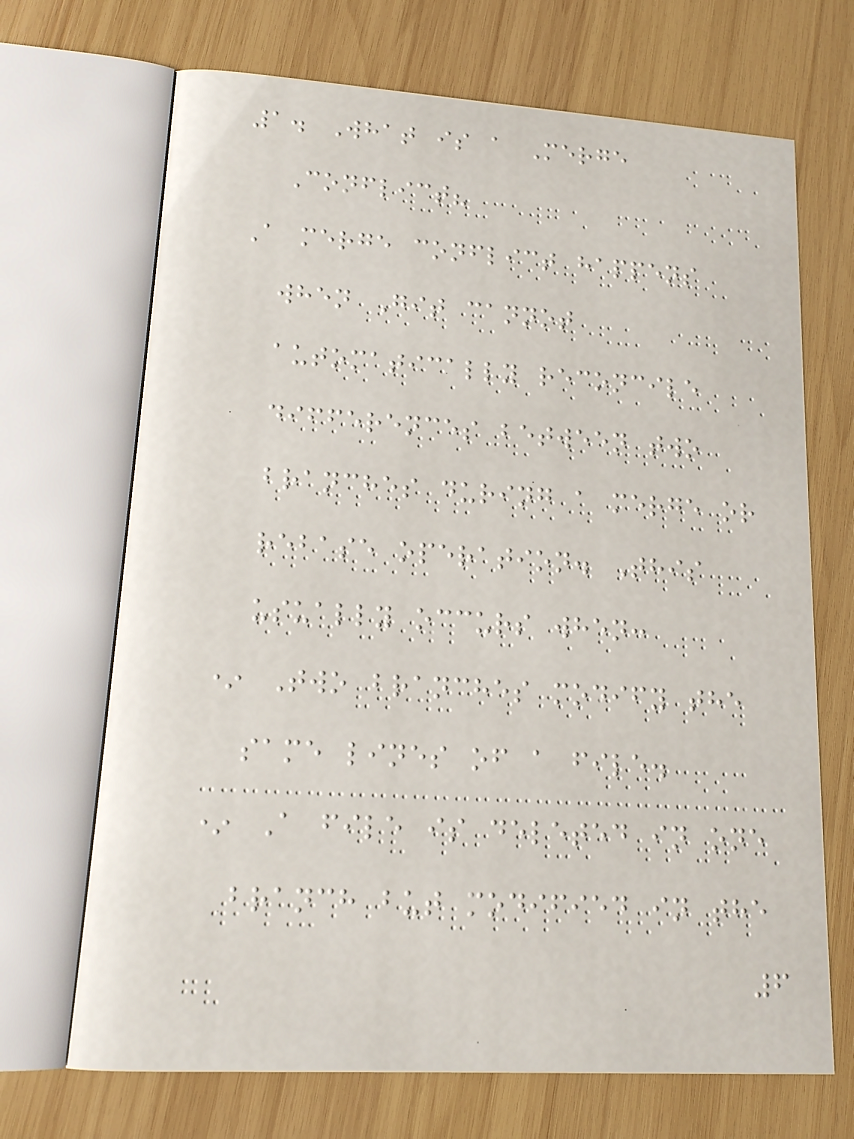1. What is a Merge
Conflict?
A merge conflict happens
when Git cannot
automatically reconcile
differences between two
branches during a merge or
rebase operation. This
usually occurs when:
* Two branches modify the
same lines of a file.
* A file is deleted in one
branch but modified in the
6
